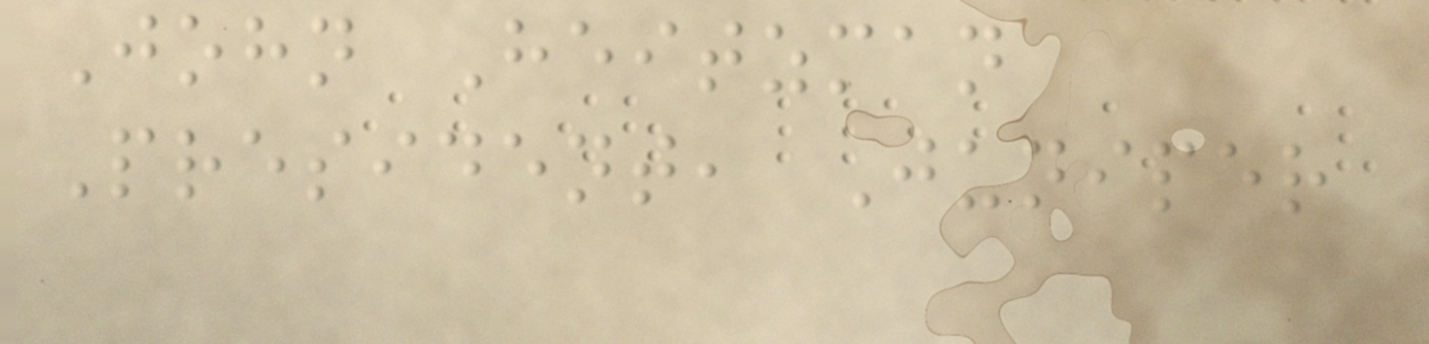John Heitzman
President, Juniper
